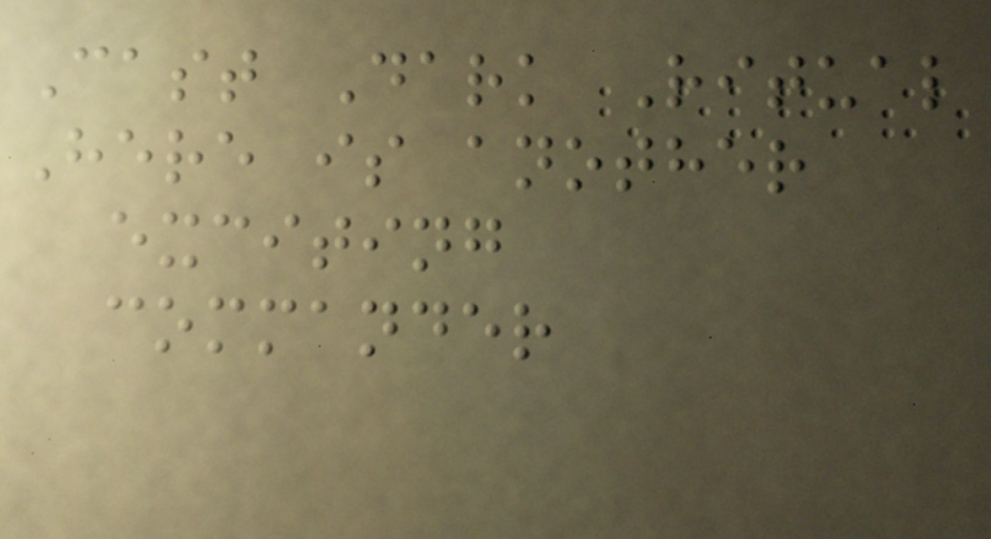Cast Dark Ritual
Here is another
exciting
commander
